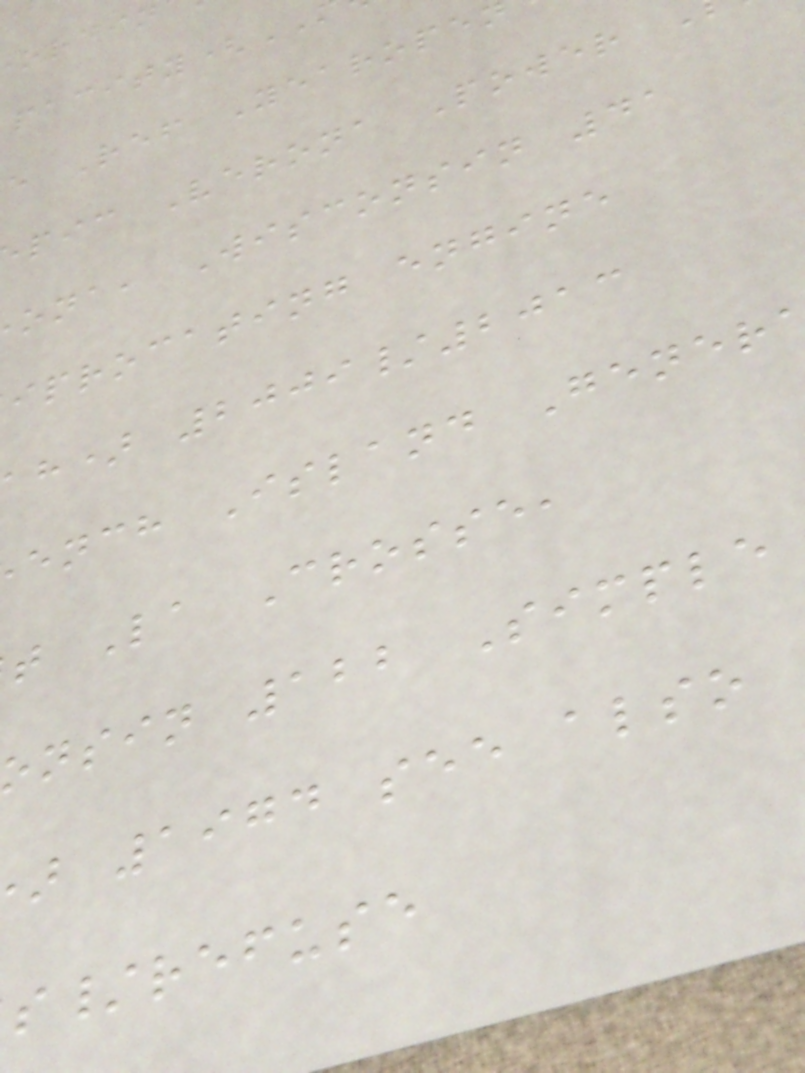e Ref Yearope
pic Verona Power
ona, Wisconsin 41
iprocating engine
h) 2009/2013
ench Island Gener
t La Crosse,
onsin 122 Simple
1974 see also
s/refuse
